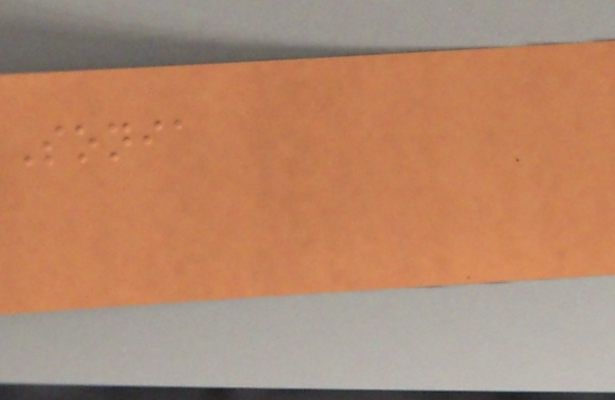Sonia
